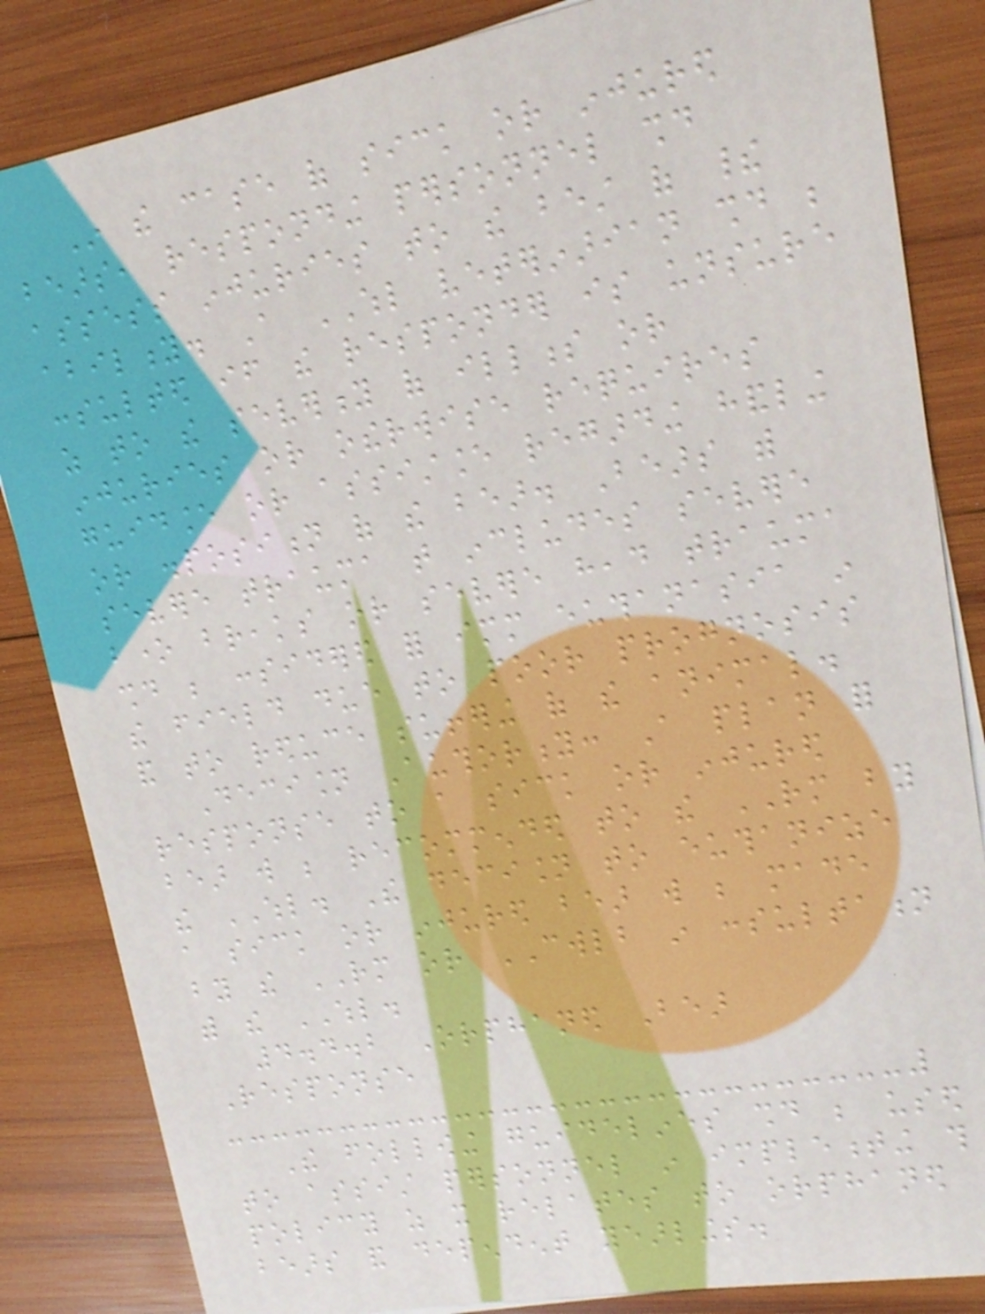In the case of sick or injured
bears, responding personnel should
assess injuries to the best of their
ability. A WHL veterinarian should be
consulted if the responder is unsure
as to the severity of illness or
injuries or otherwise requires
guidance or assistance regarding handling
or disposition of the bear. Bears with
severe trauma that includes severe
bone breaks or severe head trauma
should be considered for immediate euthanasia in
the field due to poor prognosis
and to reduce suffering of the animal.
Decision Authority: A plan for
response to a sick or injured
bear will be recommended to the RM by
the WHL. The decision to euthanize
a sick or injured bear will be made
by the RM or CWLB in consultation
with the WHL.
4.4.2 Orphaned Bear
Response
The following guidelines should be used
to assist personnel in implementing this
policy as it relates to orphaned
bears and dependent yearlings.
